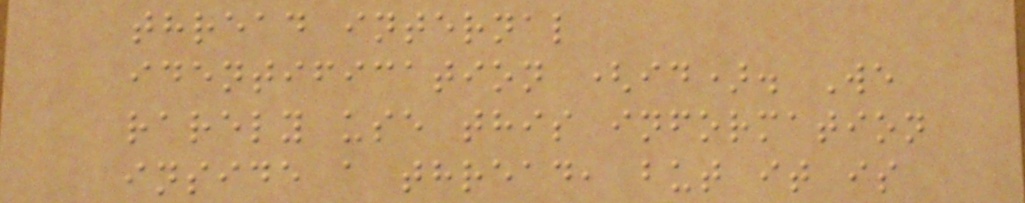thread internal
identification (id). We
rarely use this information
inside a thread, but it is
